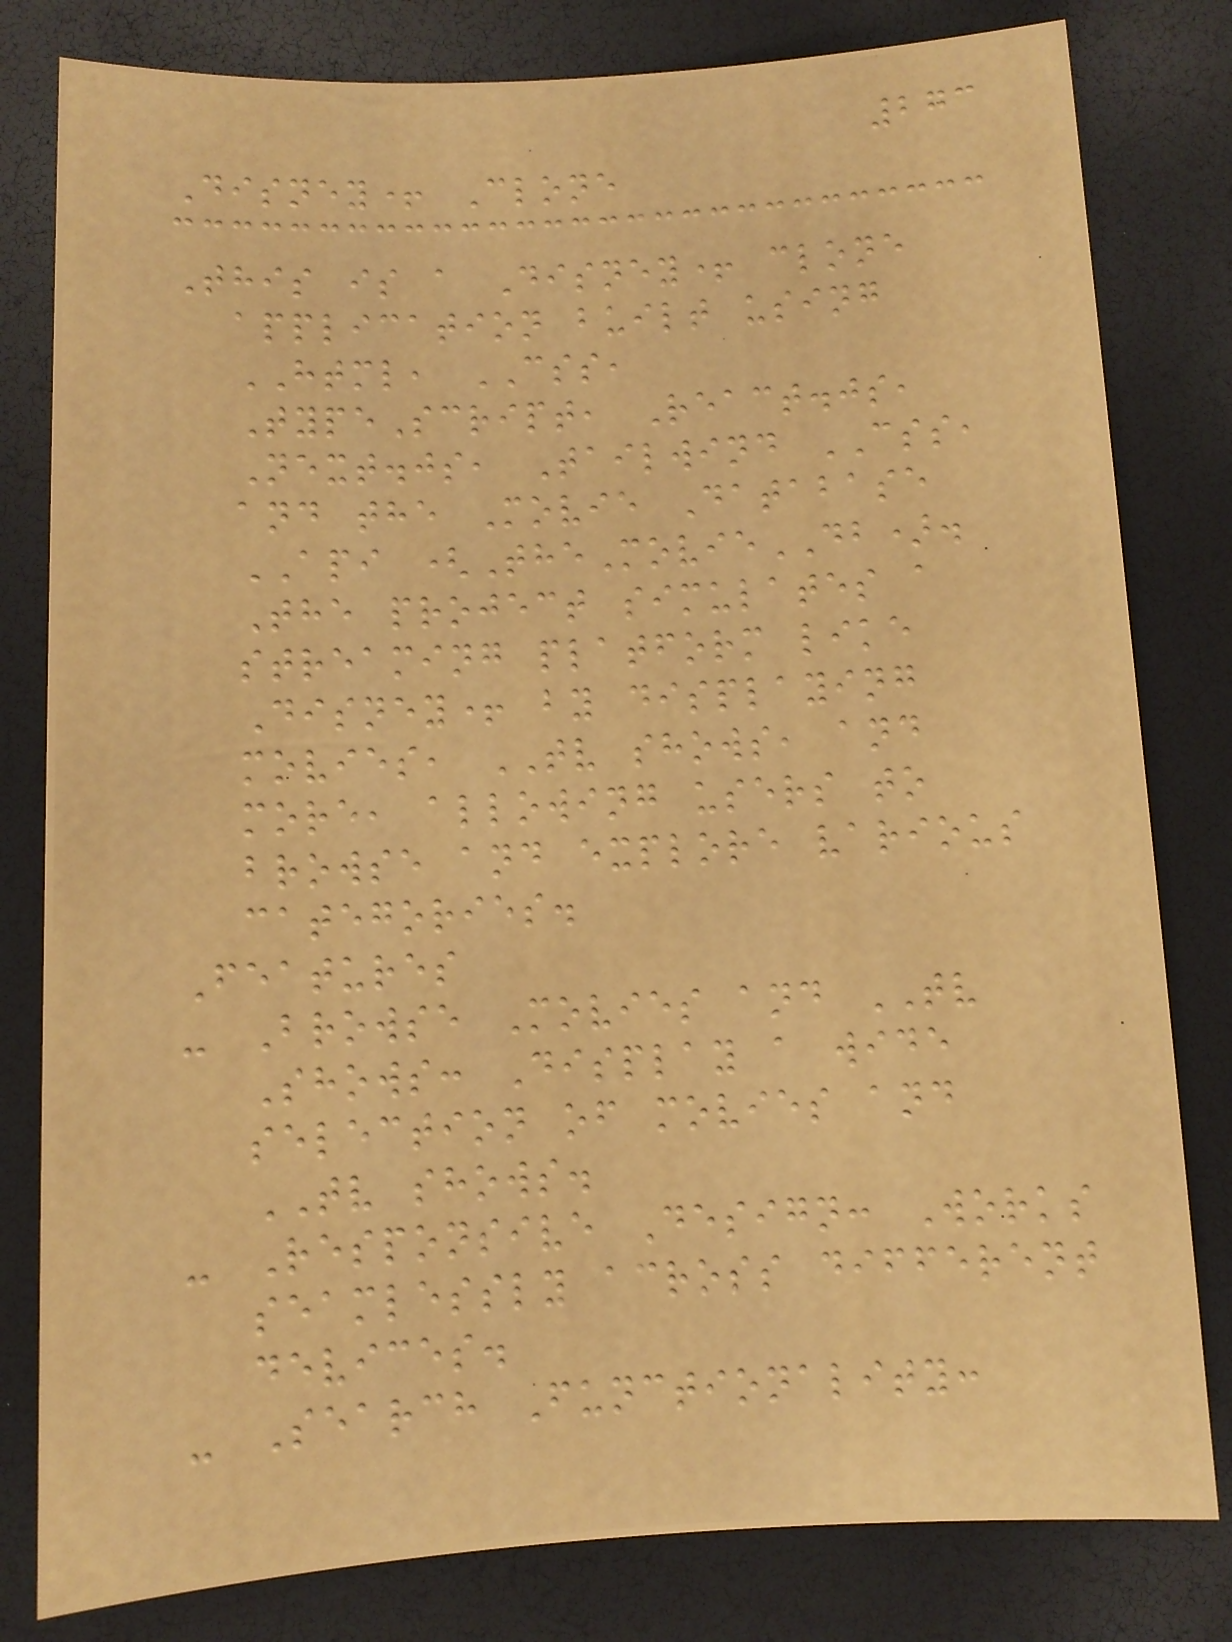273
Disney+ Clone
This is a Disney+ clone
application built using
HTML, CSS,
TypeScript, React.js,
Next.js, Tailwind CSS,
and the Movie Database
API (TheMovieDB).
The project simulates a
streaming platform like
Disney+ by displaying
movies, TV shows, and
more, allowing users to
browse and explore various
categories.
Features
- Browse Movies and TV
Shows: Display a wide
selection of movies and
TV shows.
- Responsive Design: Works
seamlessly across different
devices.
- Search Functionality:
